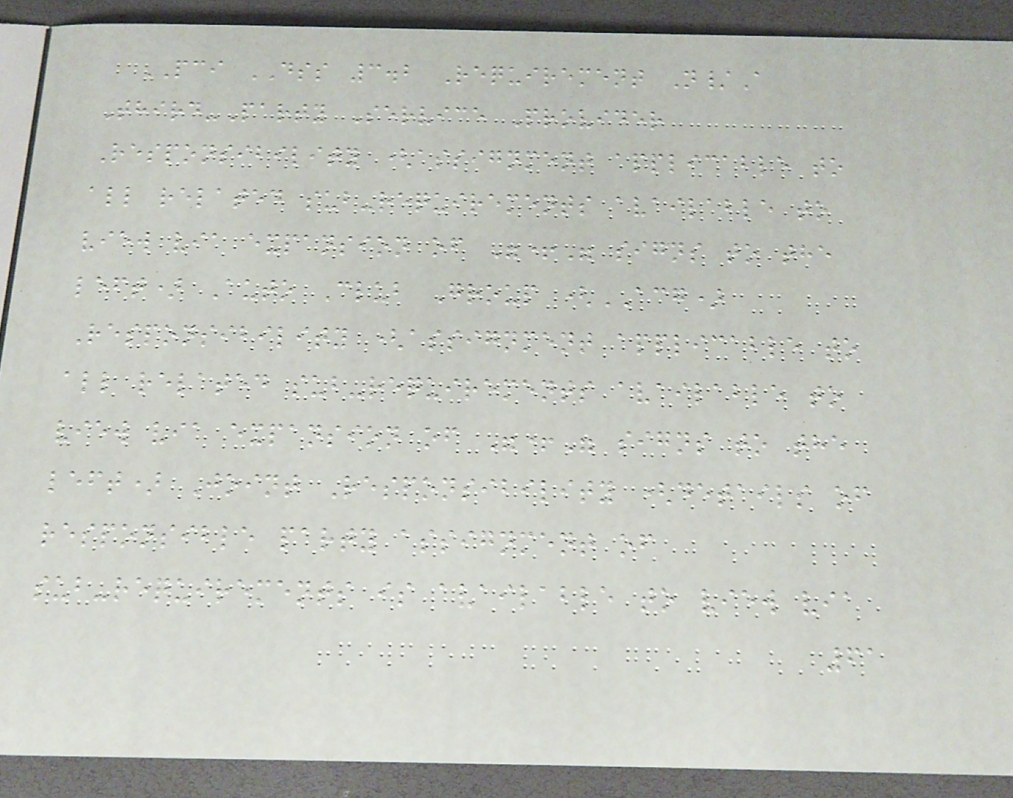PCI DSS 3.2 Requirement N/A
Third-Party Service Provider
Responsibility (assignment applicable to
all related sub-requirements available to
view via expansion of "+" signs to the
left) Auto Club Group (ACG)
Responsibility (assignment applicable to
all related sub-requirements available to
view via expansion of "+" signs to the
left) Joint Responsibility (details of
responsible party assignment of
sub-requirements is available to view via
61
